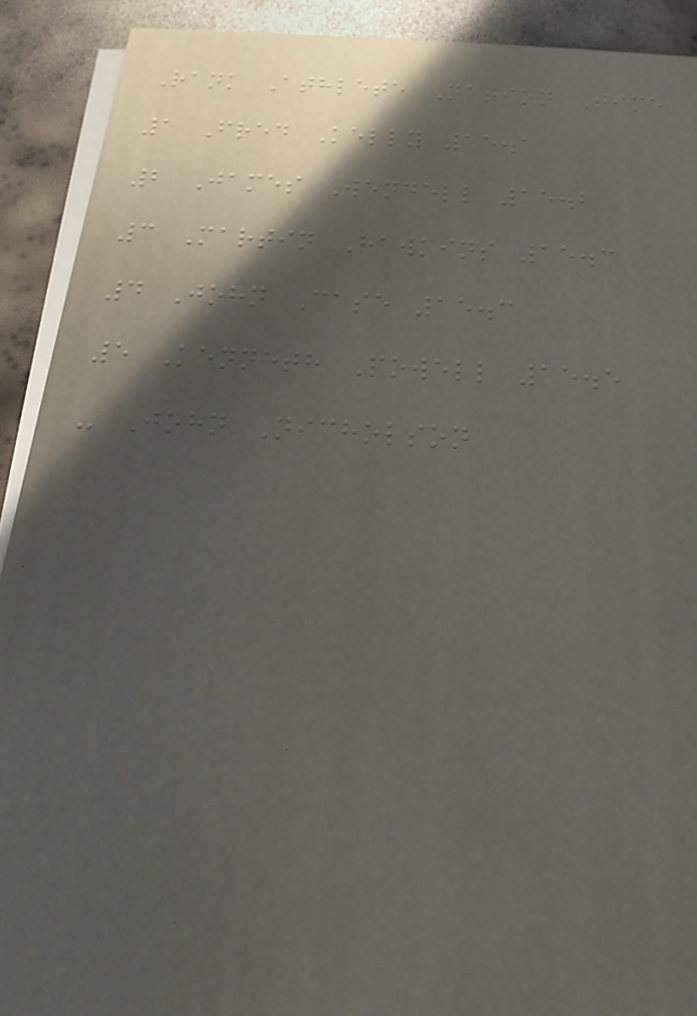Rank Athlete Nation Time
1 Fred Kelly 15.1
2 James Wendell 15.2
3 Martin Hawkins 15.3
4 John Case 15.3
5 Kenneth Powell 15.5
- John Nicholson
